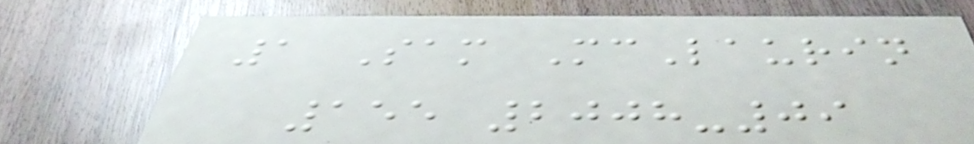1 Sam McLaurin
155 2008-09
